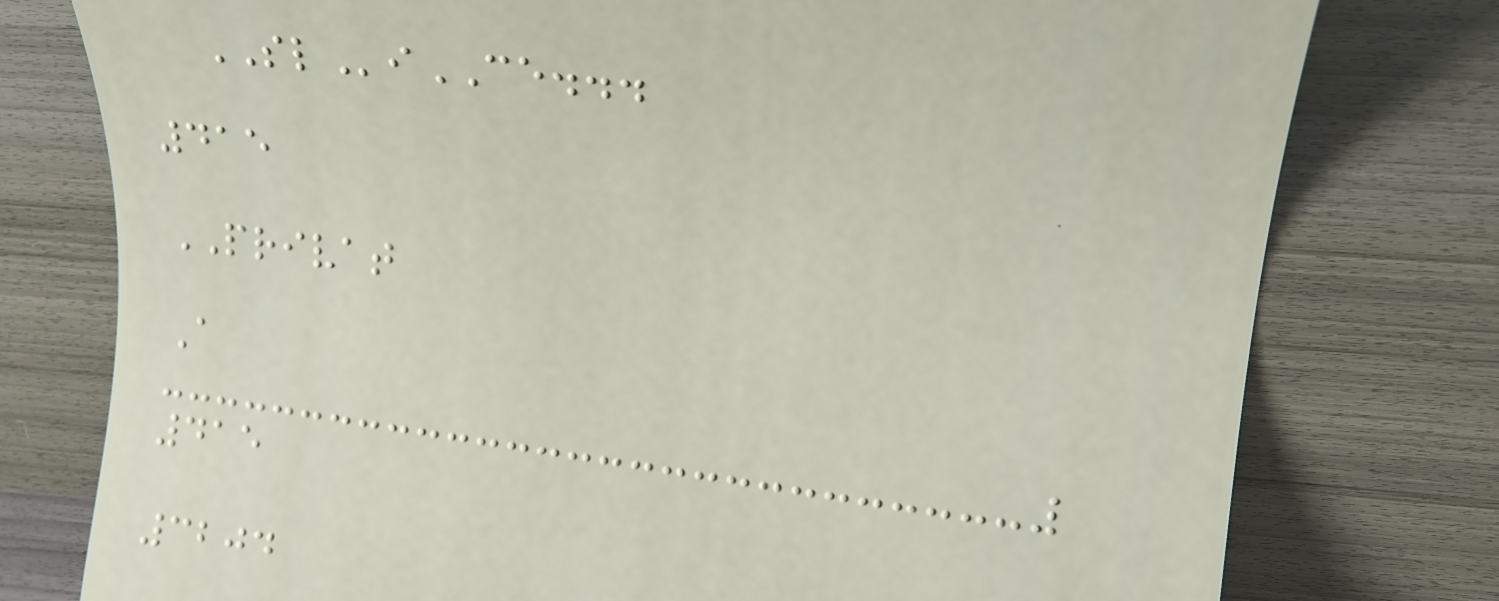SLiCE...
415
PRIVAT
A
415
3204
